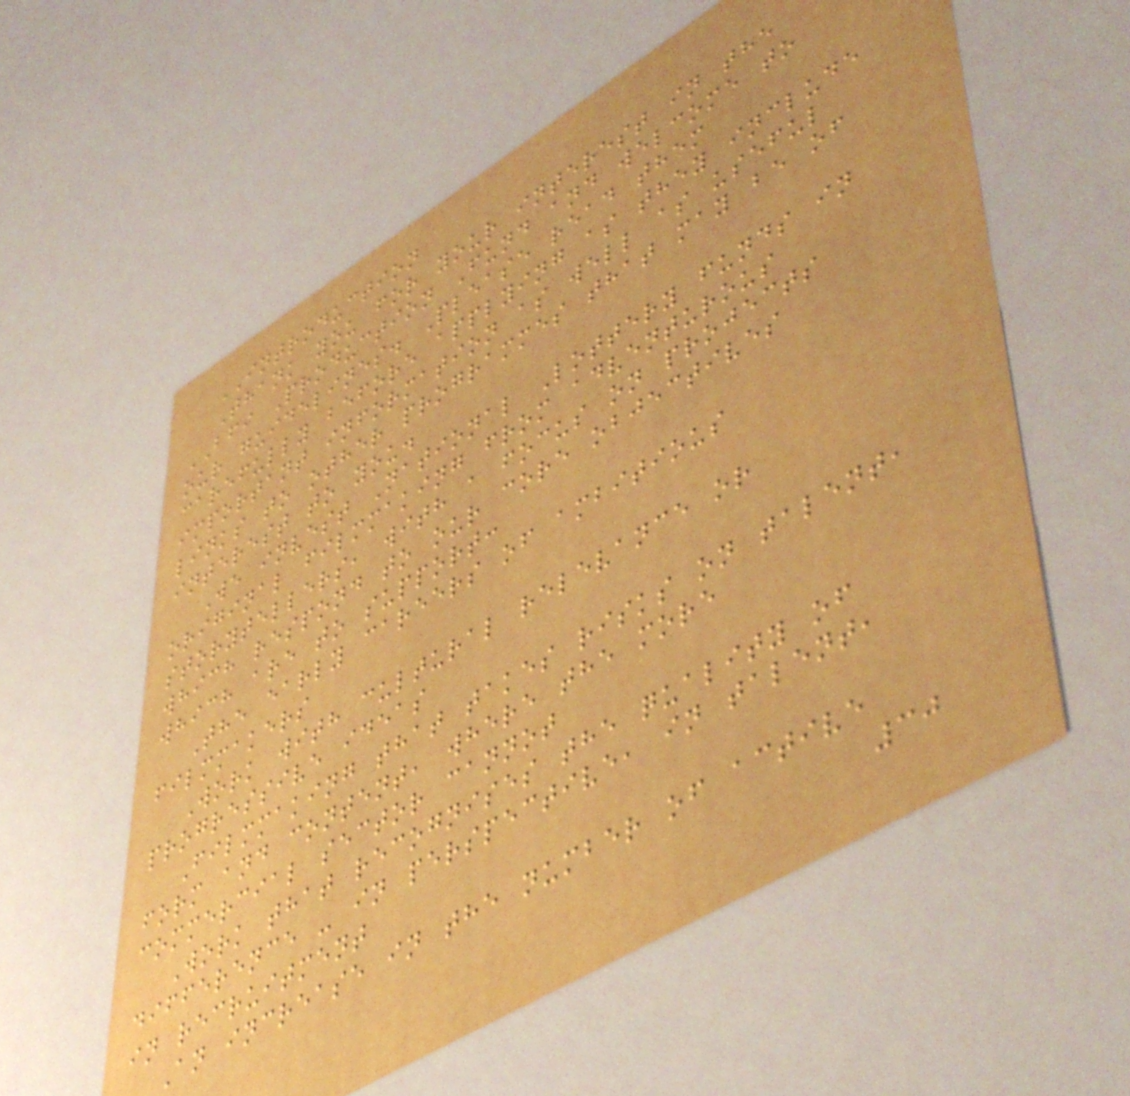INTRODUCTION
Thank you for your interest in the
BFI Production Fund and welcome to
our guidelines. Please read them
carefully before applying as they include
important information as well as useful
links to other programmes that may be of
interest to you.
We invest National Lottery funds in
original filmmaking from adventurous
storytellers, with a focus on projects
which respond to our core objectives
which are to support:
The early careers of ambitious
filmmakers
Work with cultural relevance or
progressive ideas
Filmmaking that takes risks on talent,
form and content, where the more
commercial sector cannot
Work that recognises the quality of
difference - in perspective, in talent,
in recruitment
An increase in the number of active
30
